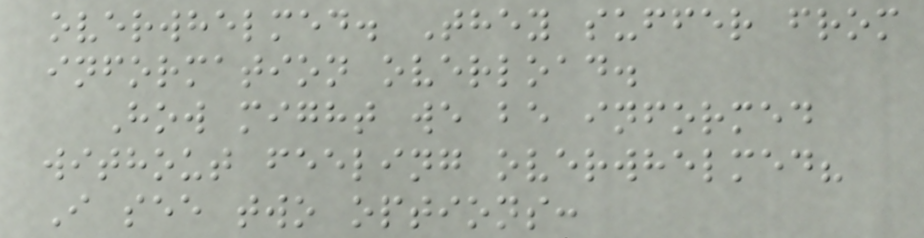overwhelmed. They suffer from
information overload.
How might we be informed
without feeling overwhelmed?
I see two options:
